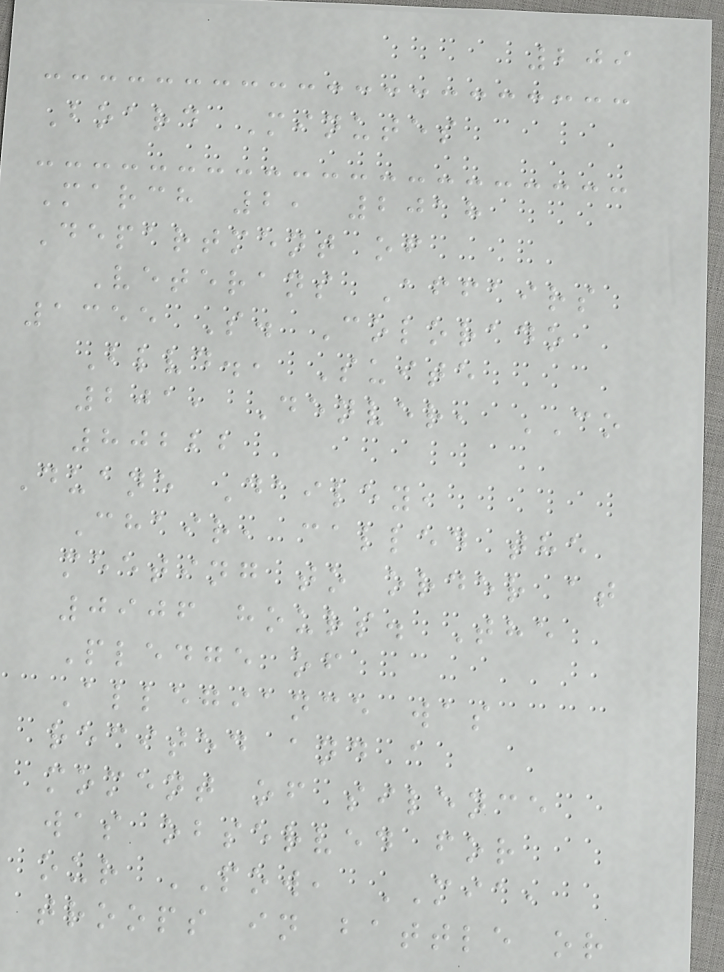209
Board Minutes
March 2, 2018
Department of
Veterans Affairs
1355 S. Colorado
Blvd., Suite
201, Denver, CO
80222
Duane Dailey,
Chair, called the
meeting to order at
0906 hours. The
Pledge of
Allegiance was
recited and a
moment of silence
was observed for
our POW, MIA,
troops in battle or
